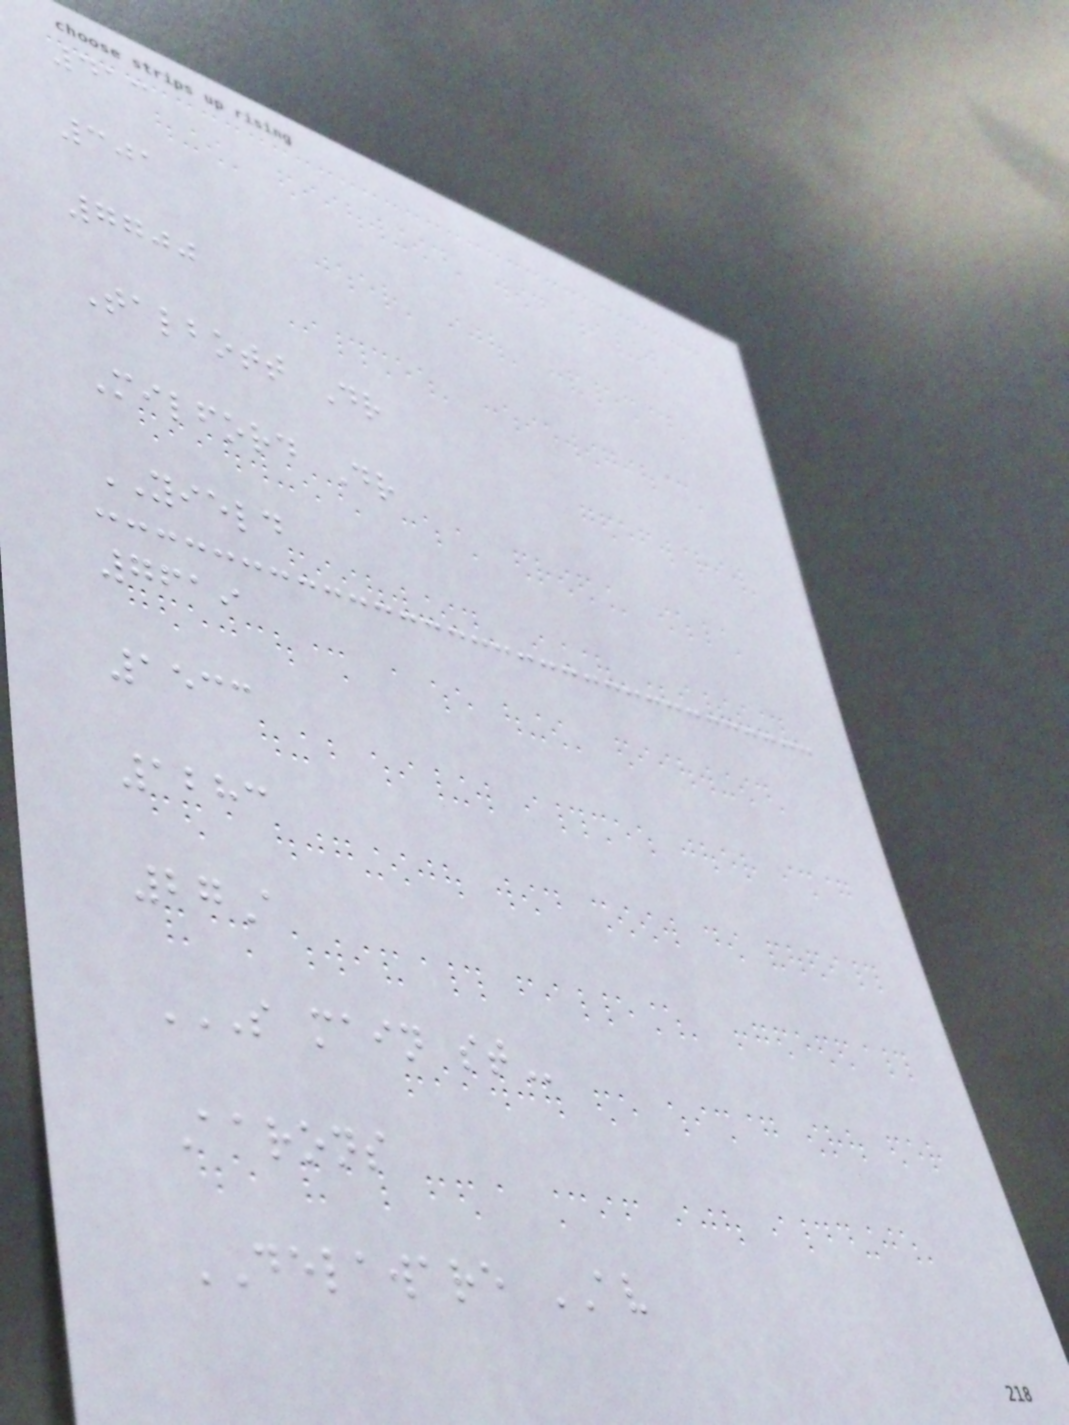413
301
7700
Talbott Dr
Milford Dr
YIELD
7619
1533
1283
27A
S MAIN ST
Aarons
DELAWARE AV
